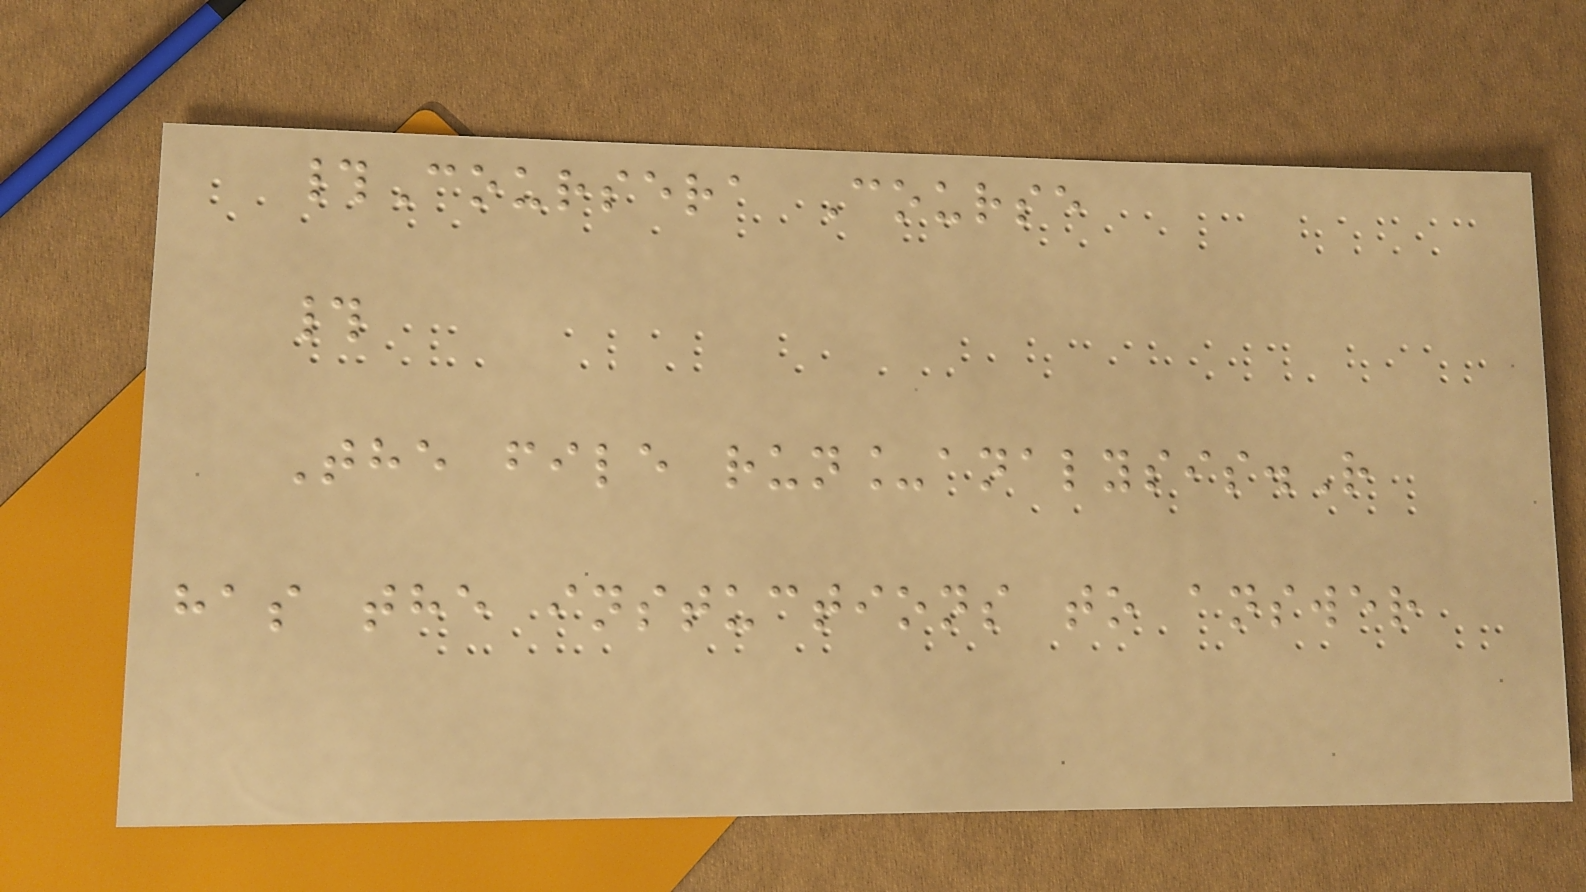#Coursera Course
#
The file run_analysis.R
has the instuctions to answer
